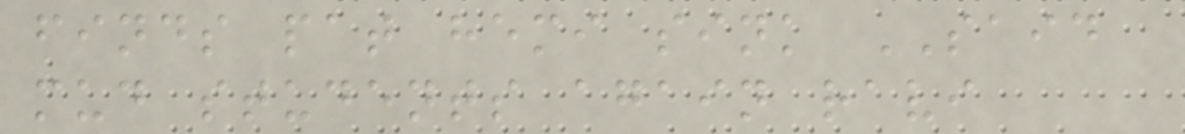finds pat hemi sink SAID
mud students again ravi
